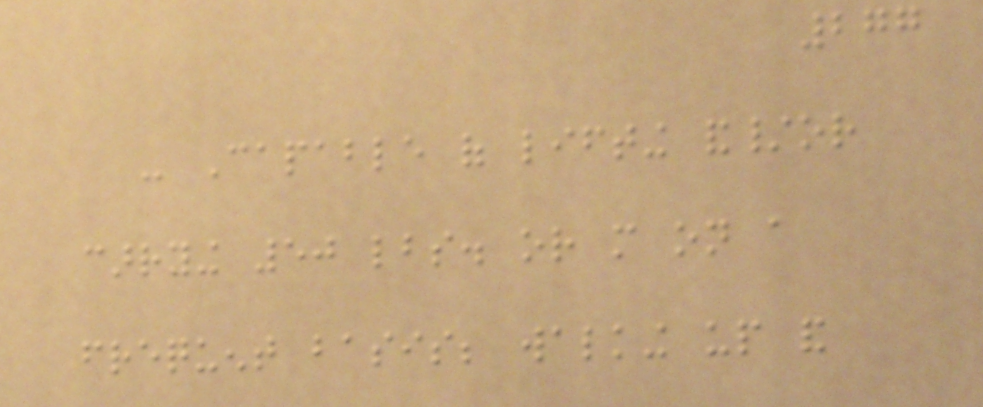277
- Capable of lifting and/or
carrying 50 lbs. or more on a
frequent basis; walking up and
